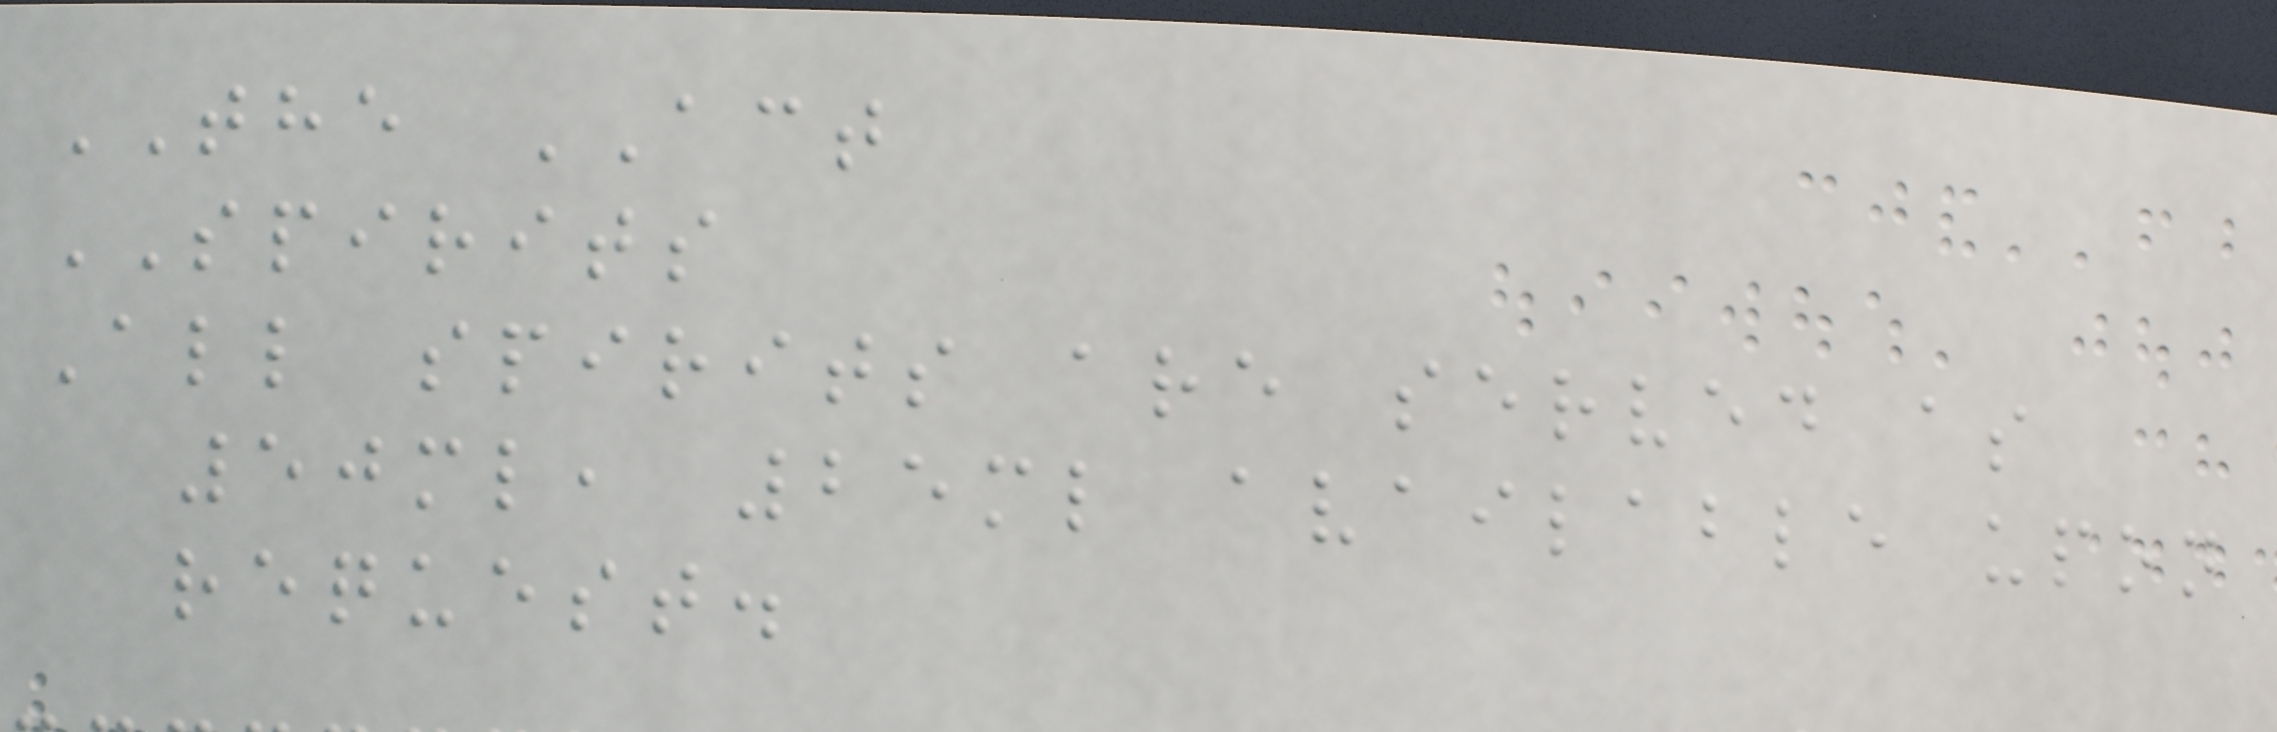THE ACT
SPIRITS
All spirits are served as
50ml, 25ml available upon
request.
